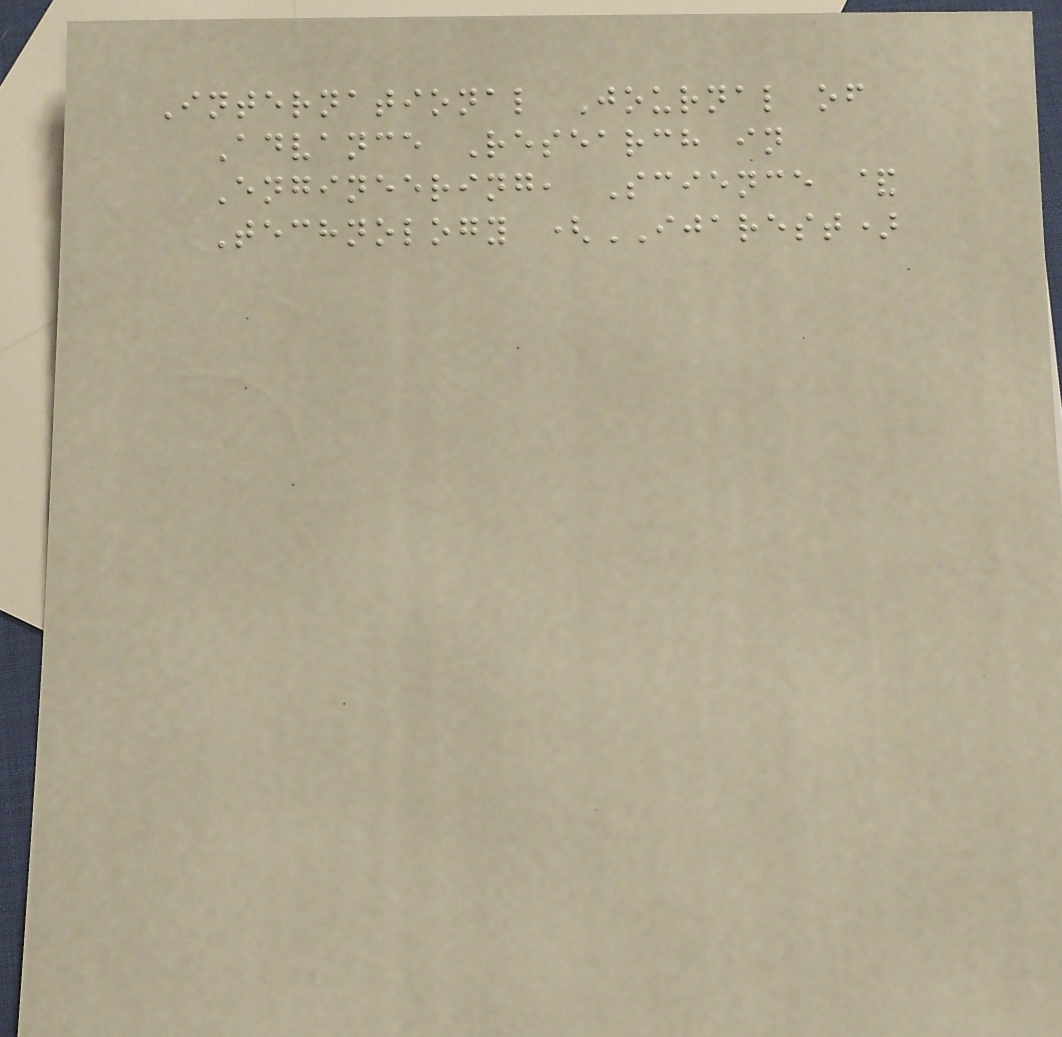International Journal of
Advance Research in
Engineering, Science &
Technology (IJAREST)
